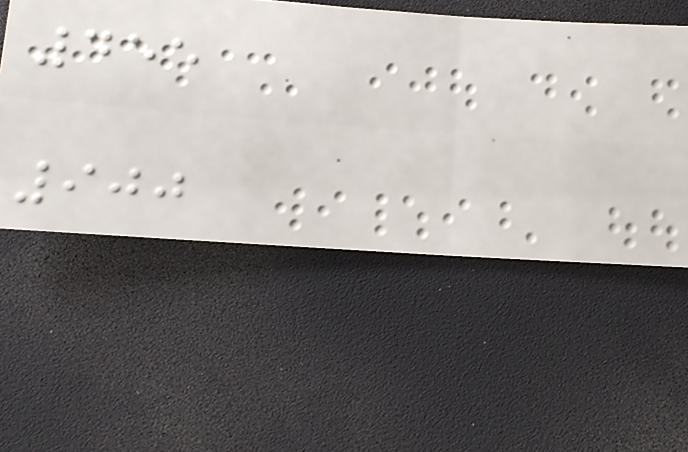455
900
